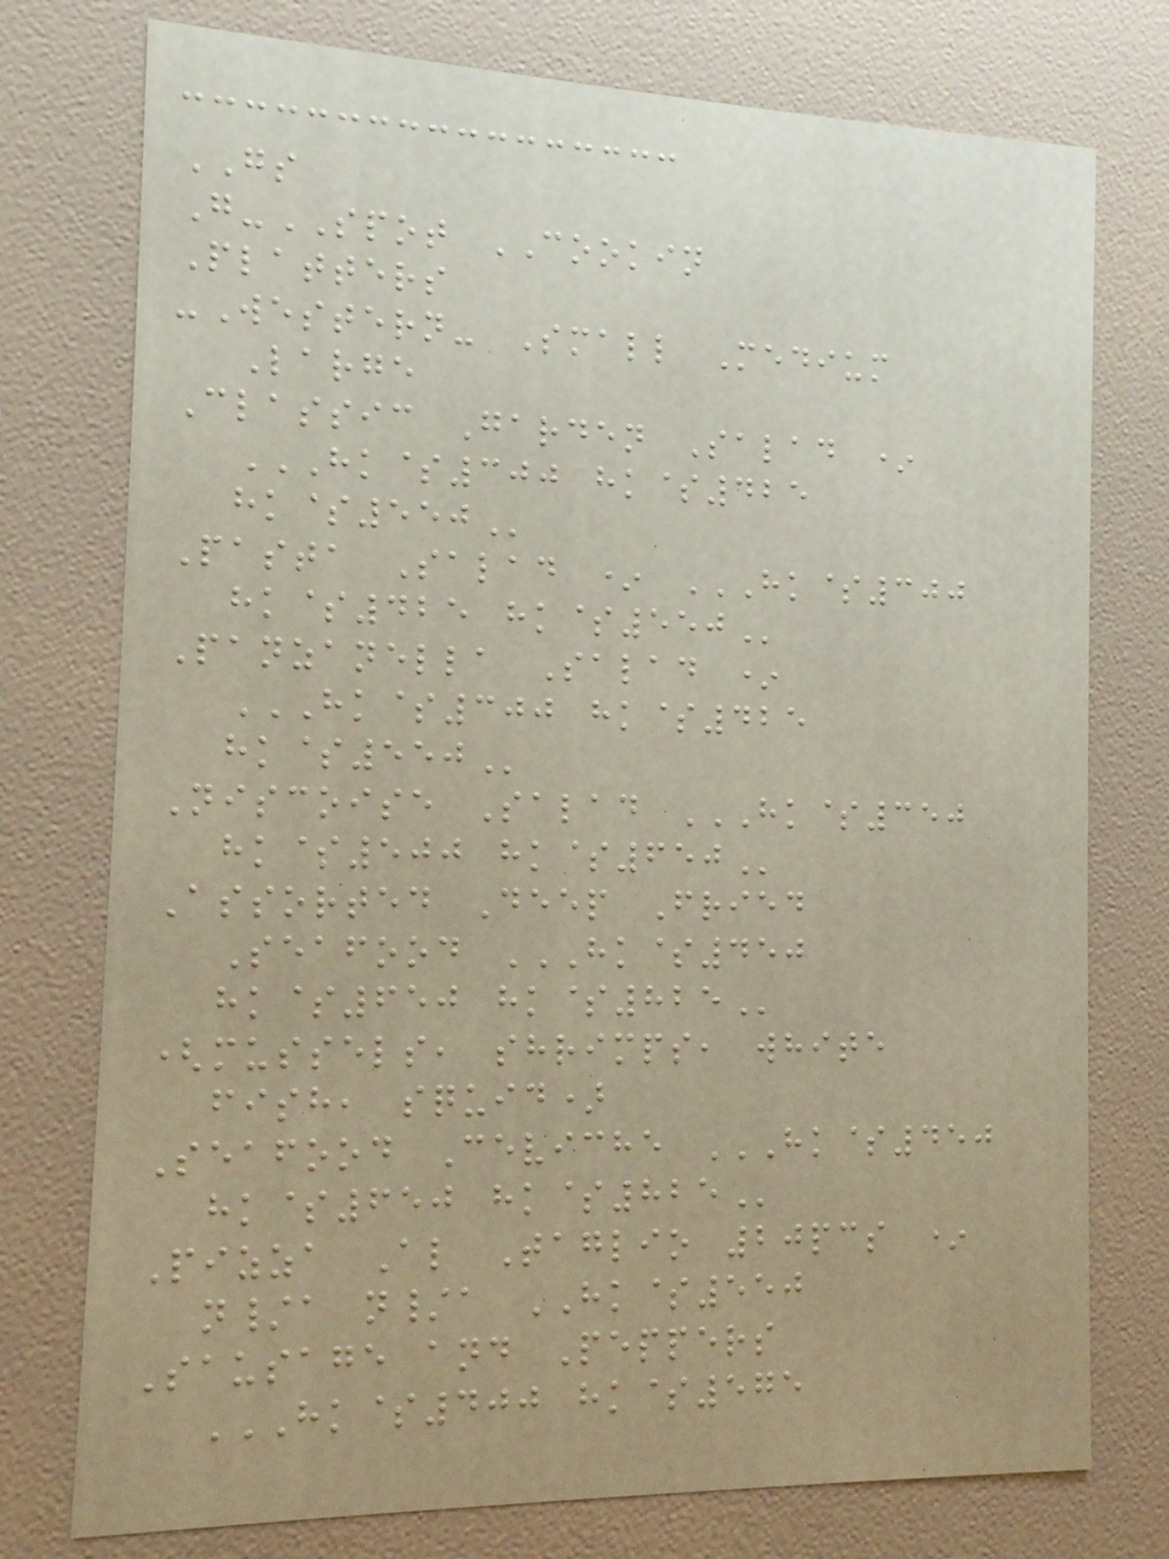GS
G-SPOT COOKIN
Platters
-Western- Small Medium
Large
Classic Garden Salad *
HK$300 HK$425
HK$550
Pasta Salad * HK$300
HK$425 HK$550
Panzanella Salad *
HK$300 HK$425
HK$550
Niscoise Salad HK$350
HK$500 HK$650
Assorted Deep Fried
Seafood HK$450
HK$650 HK$825
(mussels, shrimps, white
fish, squid)
Seafood Ceviche HK$450
HK$650 HK$825
Pizza Al Taglio 20pcs *
n/a n/a HK$550
Sausage and Peppers
HK$400 HK$575
